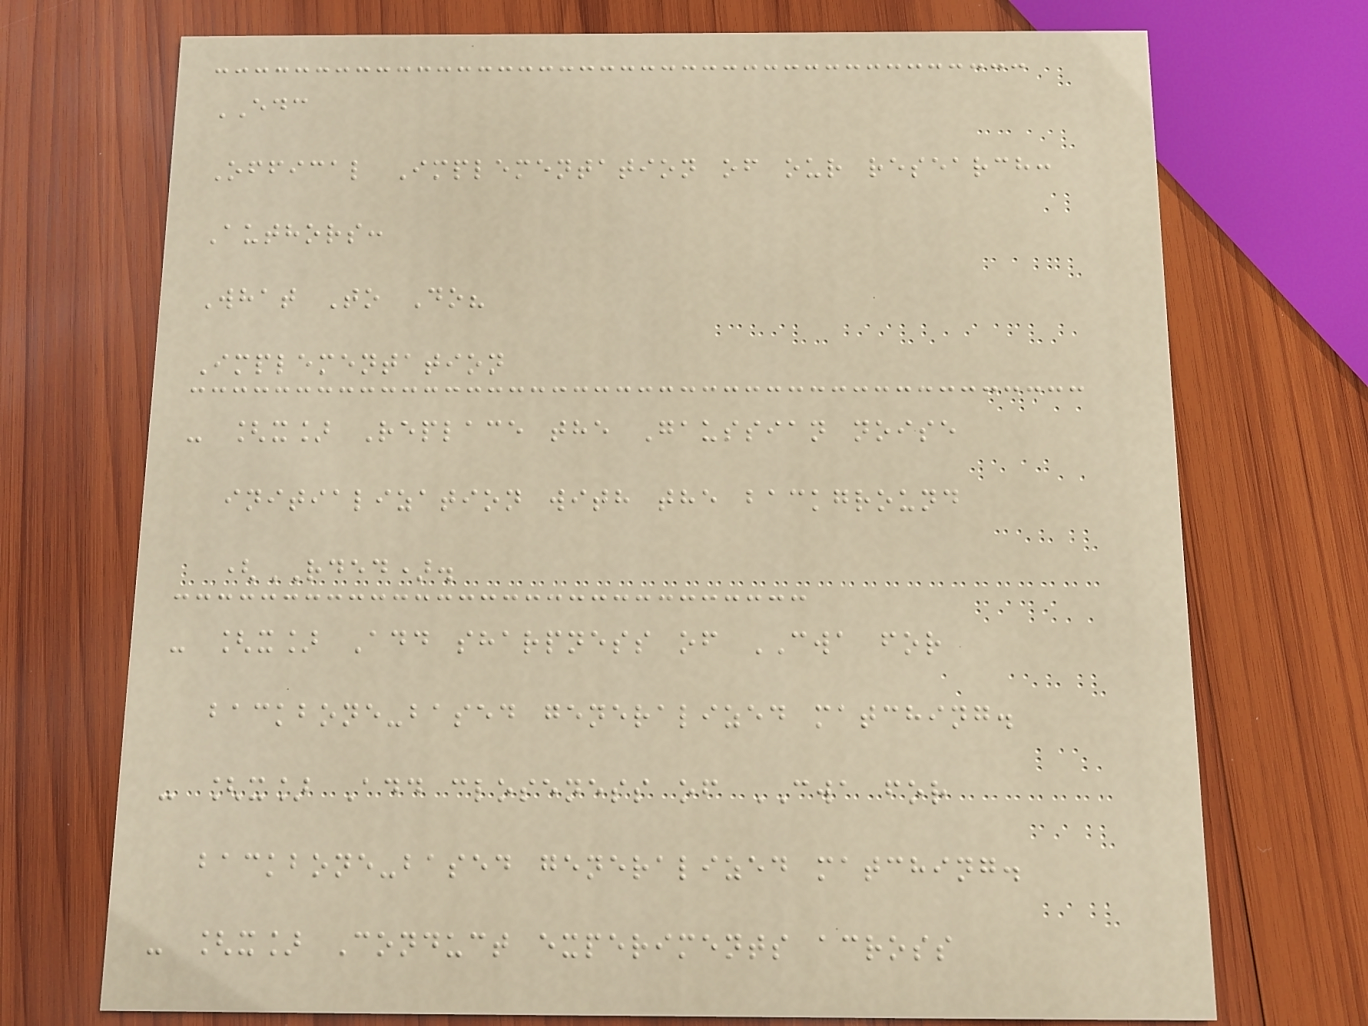EDC
Offical Implementation of our research:
Authors:
What To Do?
Implementation
- [x] Replace the Gaussian noise
initialization with the background
(RDED).
- [x] Add sharpness of CWA for
backbone-based generalized matching.
- [x] Add closeness of CWA for
backbone-based generalized matching.
- [x] Conduct experiments across
